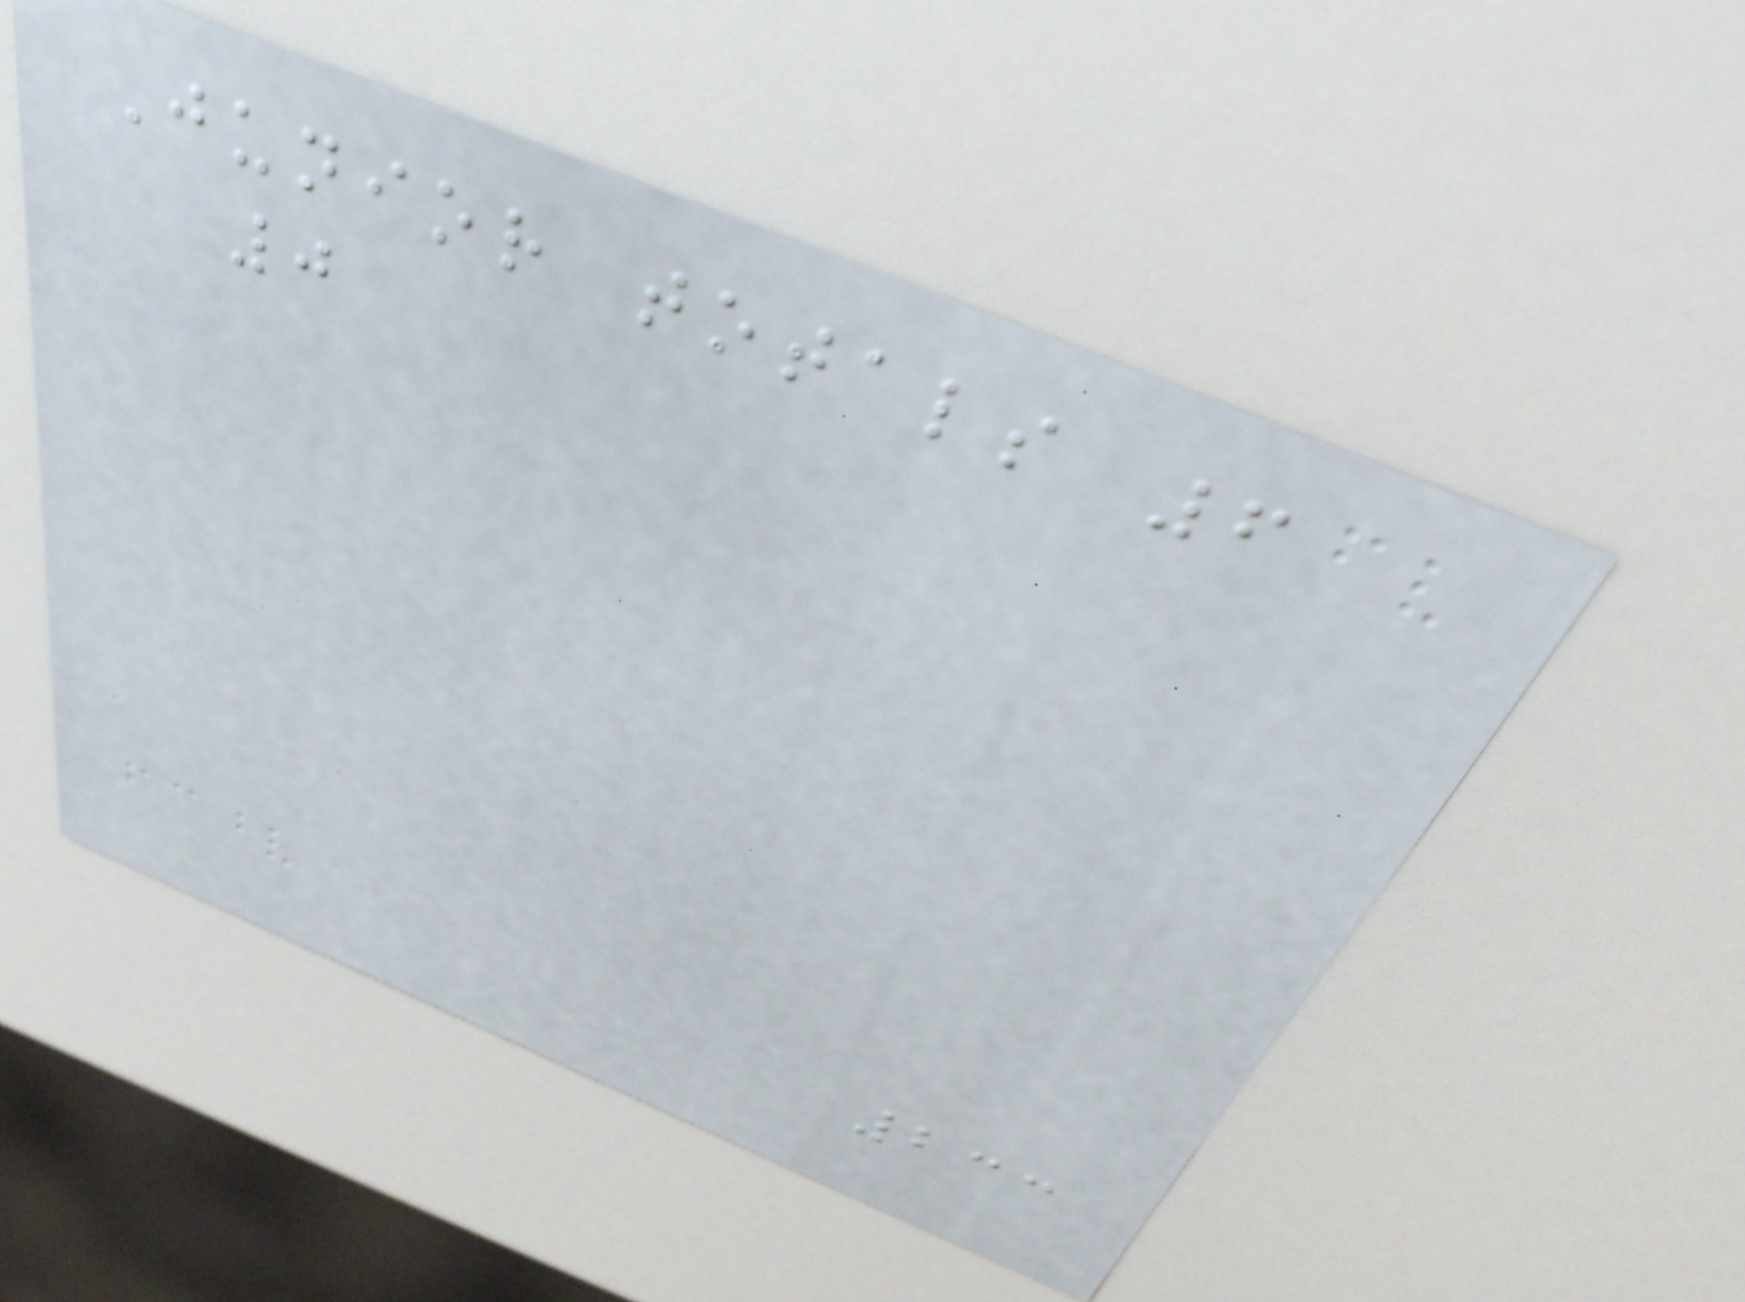Junior totals 6
0
233
